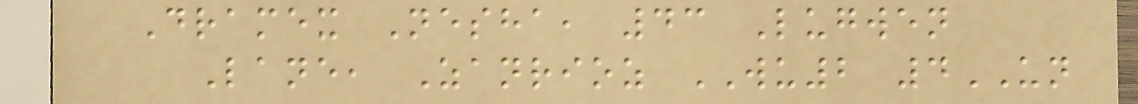Dramex Nesha, 43 Lugwen
Lane, Zanrioz WU2 4UN
